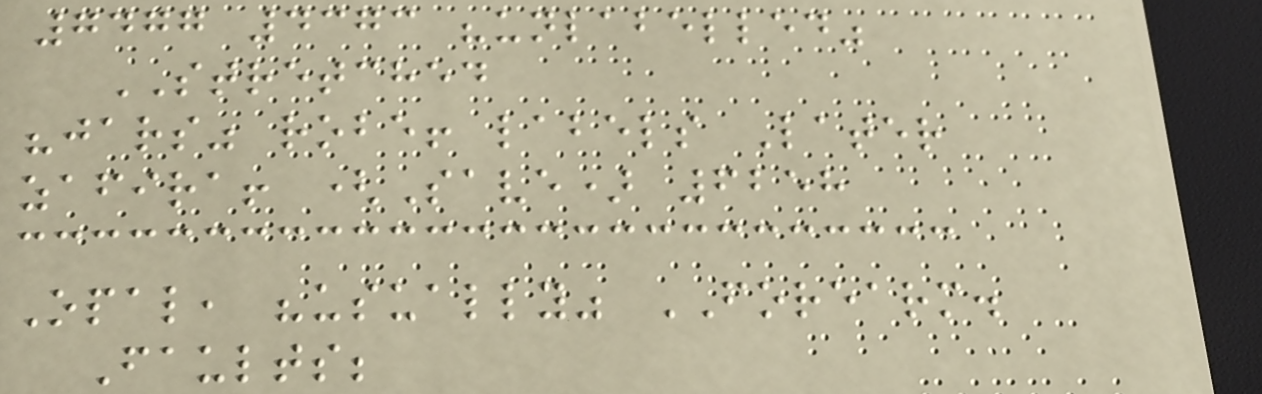7477 4373 "unlabelled"
STRETCHED
"jars" robe! labels Later
zafira! (Save) 6258
Opal, "usually" FOREARM.
Faults;
